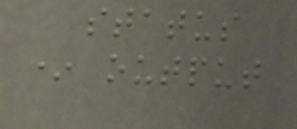status
* output
